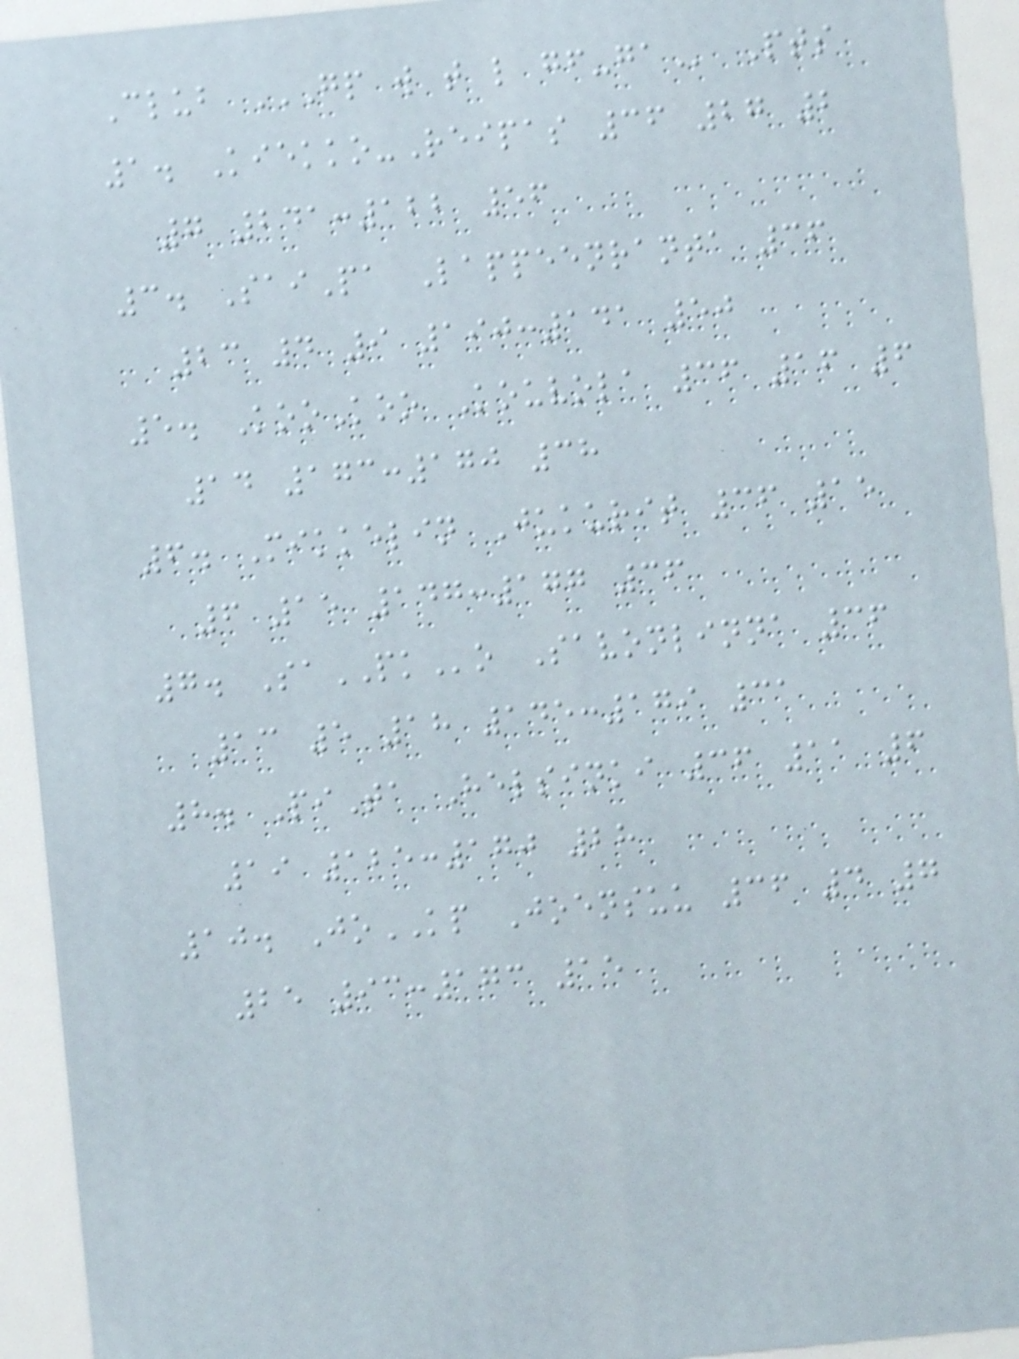Club GP W T L GF-GA Pts
1. Kiekko-Reipas 36 27 2
7 241:122 56
3. SaiPa Lappeenranta 36
23 4 9 190:141 50
5. KooKoo Kouvola 36 16 6
14 173:170 38
6. Mikkelin Jukurit 36 15
6 15 147:177 36
7. SaPKo Savonlinna 36
13 5 18 145:179 31
8. PiTa Helsinki 36 11 6
19 125:170 28
10. JoKP Joensuu 36 4 7
25 93:173 15
